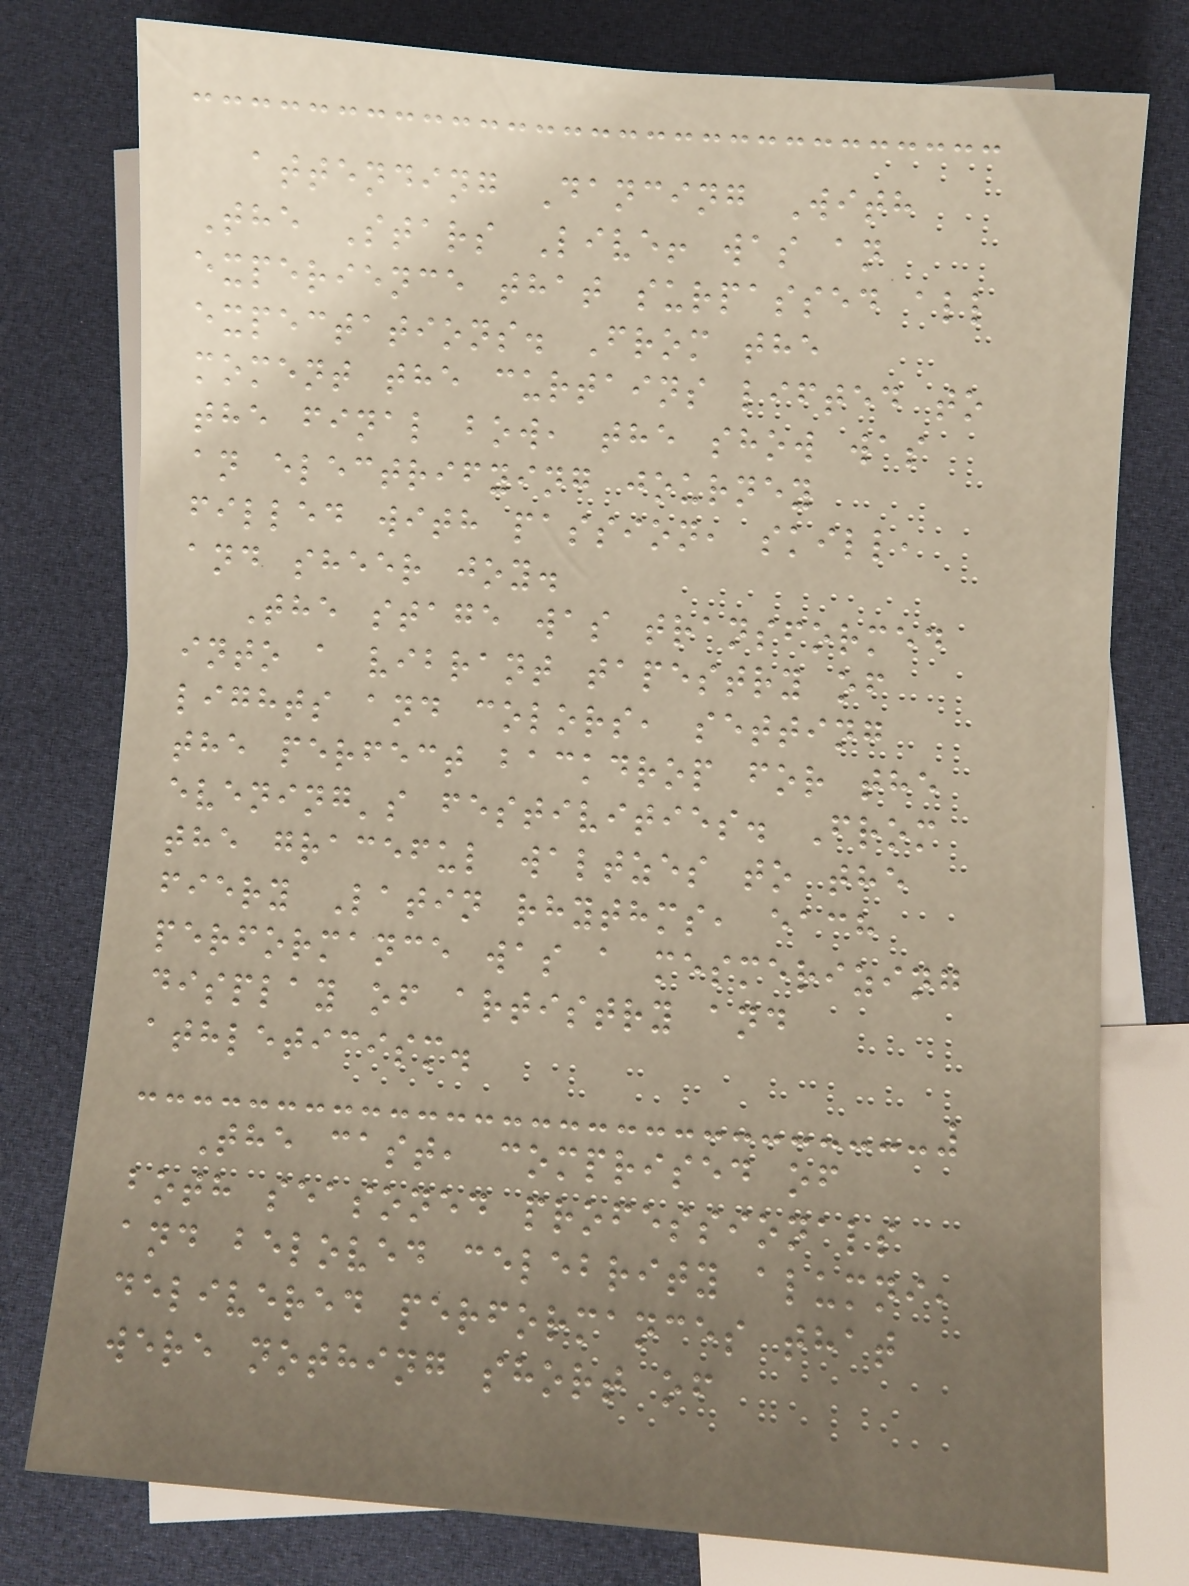attending Dancing With
The Stars Live! was an
experience that surpassed all
expectations. From the
moment the curtains lifted to
the final bow, the show was
an electrifying journey
filled with passion, skill,
and sheer joy.
The stage was transformed
into a vibrant tapestry of
lights and colors, setting
the perfect backdrop for the
evening's festivities. From
the graceful waltzes to the
fiery Latin rhythms, each
performance was a mesmerizing
display of artistry and
athleticism.
The cast, comprised of
both seasoned professionals
and beloved celebrity alumni,
delivered performances that
were nothing short of
